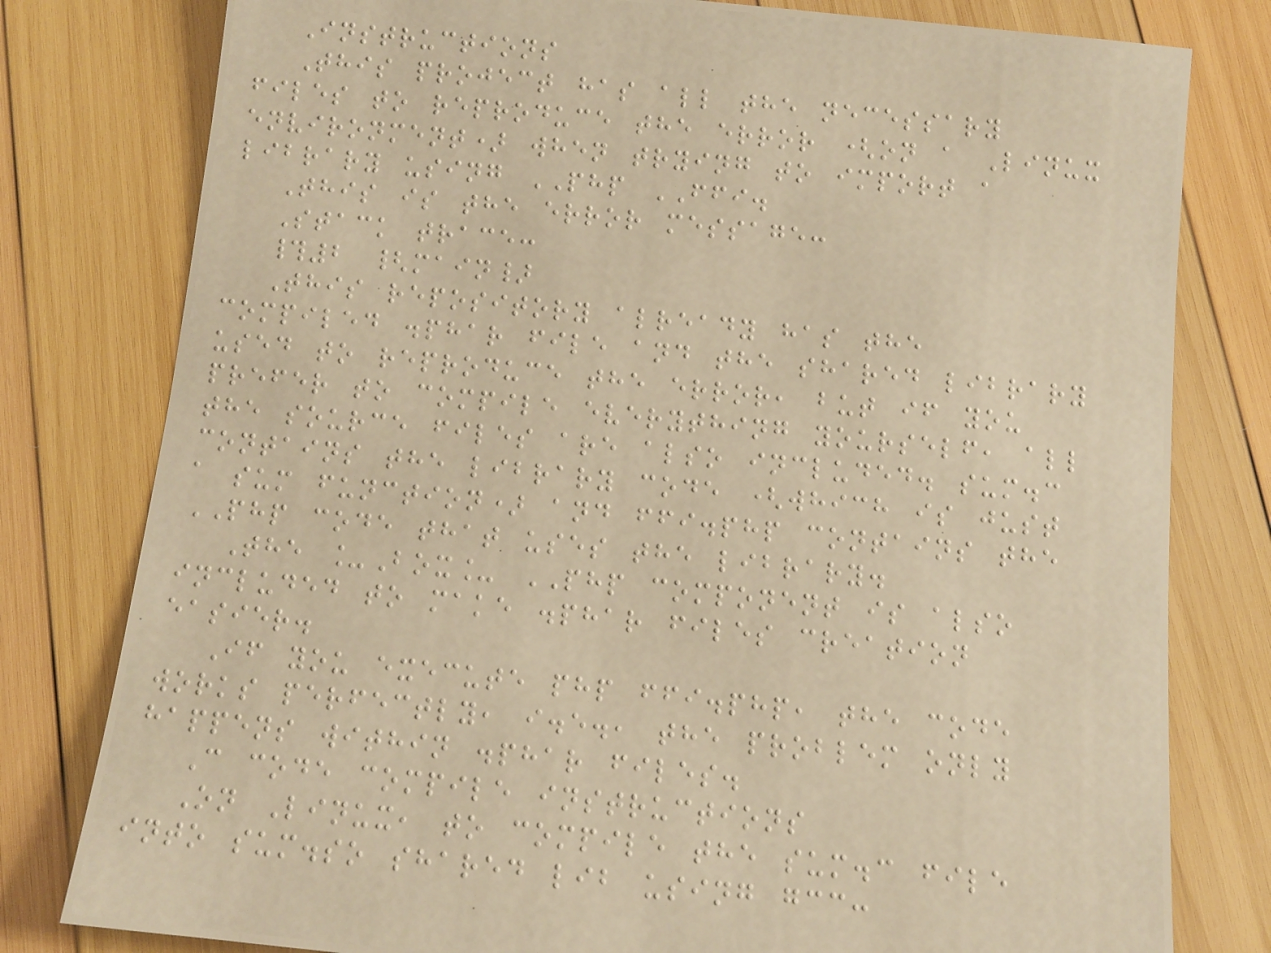Instructions
This project has all the necessary
files to reproduce the error (on a Linux
environment) when trying to import a
library using PHP FFI.
This is the error message:
Stack trace:
#2 {main}
This repository already has the
compiled .phar file and the shared library
used to reproduce the error, but if you
prefer to compile everything yourself, all
the source files are also included. sum.c
contains the library code (which is just
a sum function) and ffi.php contains the
PHP code that uses the library.
The _Box_ PHP component is also
included to make .phar files creation
easier.
If you execute php ffi.php, the code
works perfectly, i.e., the problem only
happens within .phar files.
C code compile instructions
On Linux, to compile the sum.c file
into sum.so shared lib using gcc:
